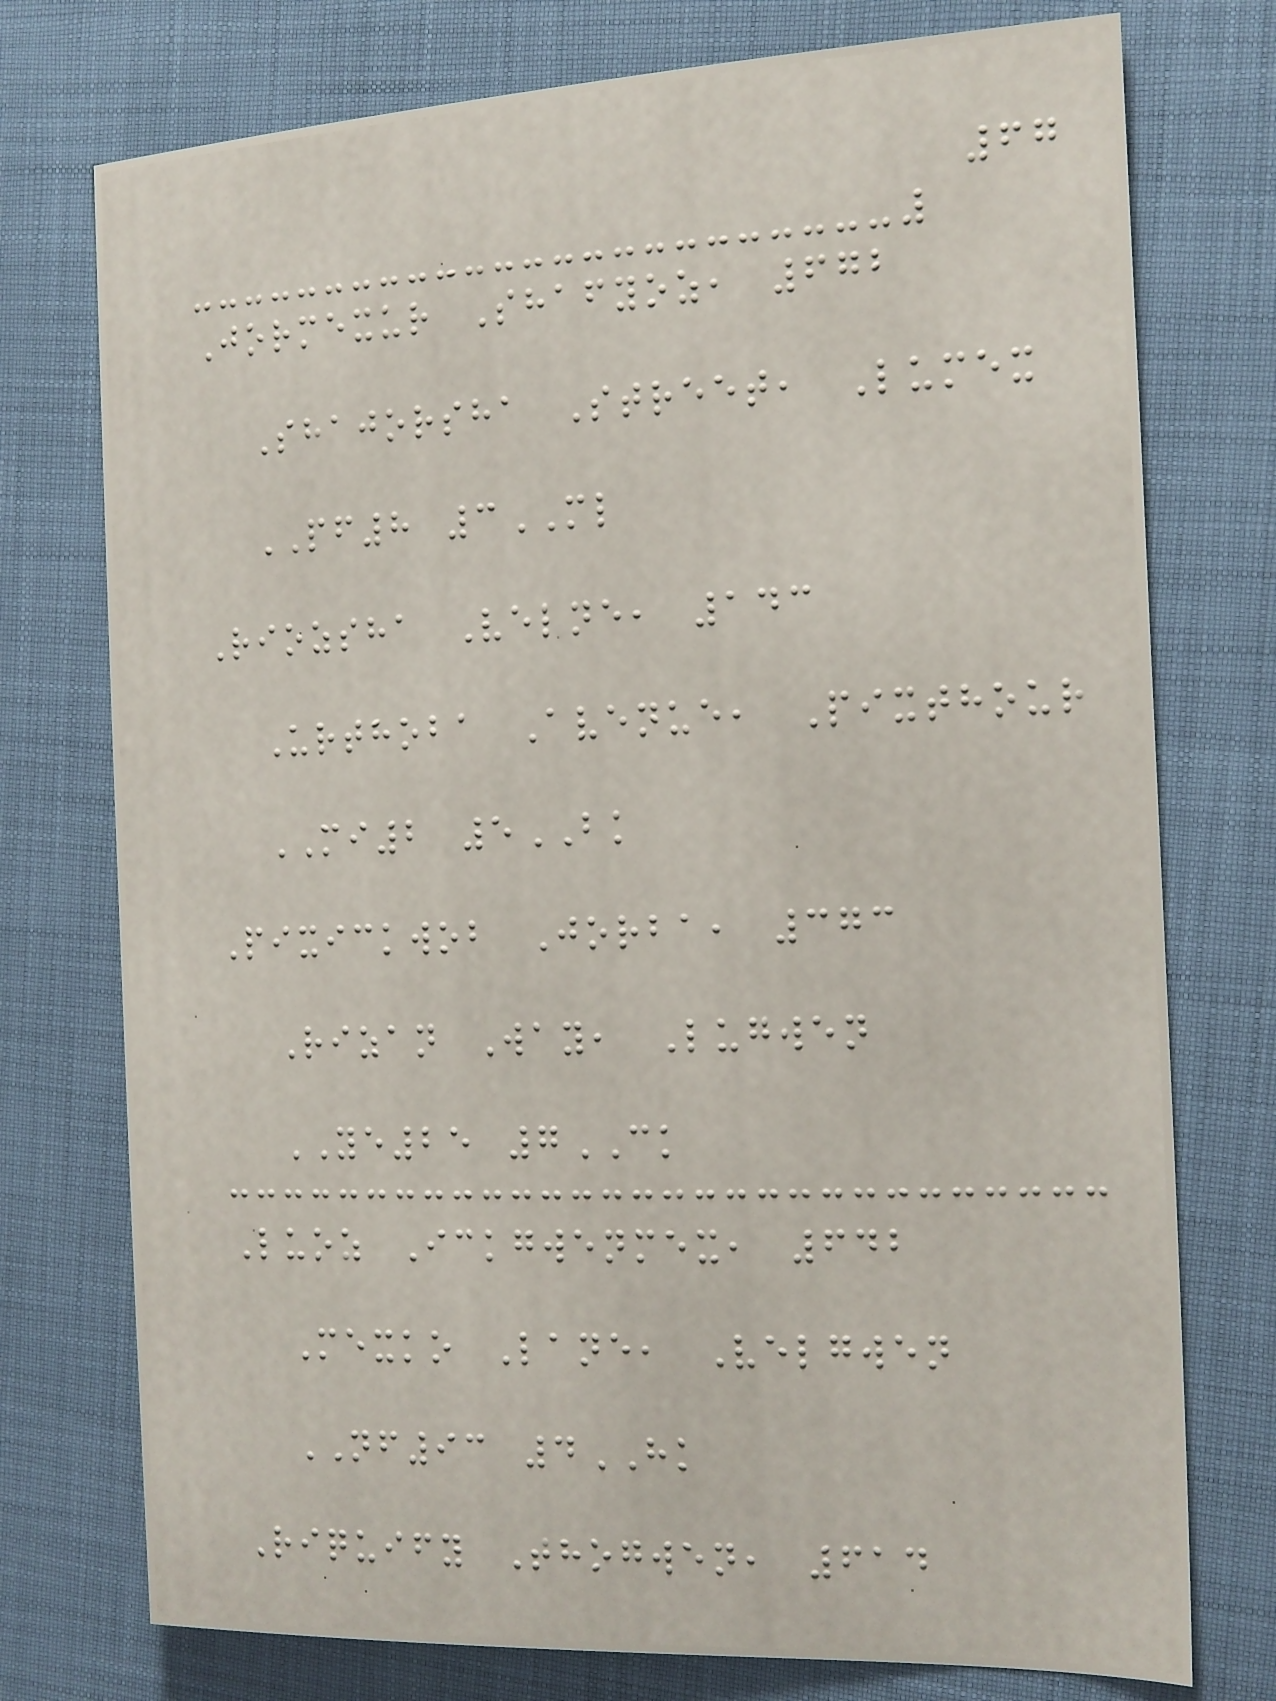67
Jormexur Shafyoz, 672
Shajorsha Street, Lumex
PF8 3ML
Riozsha Velne, 143
Urthoba Avenue, Pixthour
MI2 5BK
Pixickwob Jorba, 373
Rizan Way, Lugwen
YE25 7CK
Luoz Ickgwenmex, 642
Mexko Lane, Velgwen
NF93 4HK
Riquify Thogwen, 614
